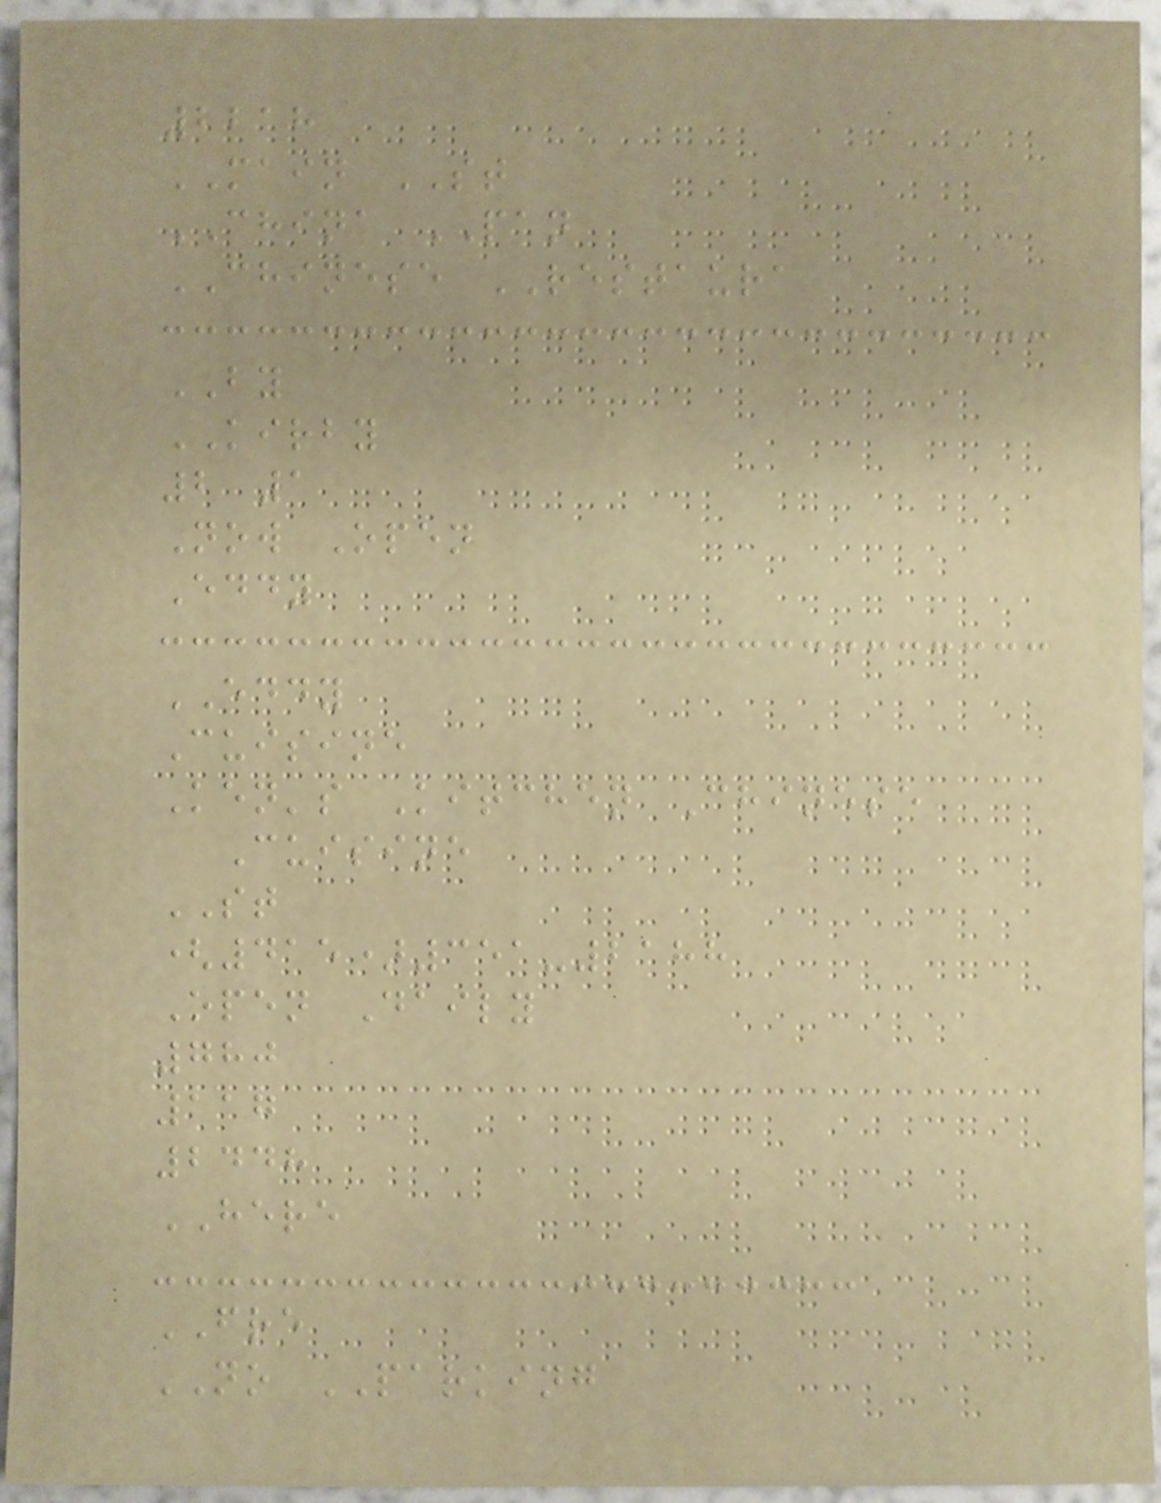2218
MAIN ST
CHINA PAN
CHINESE RESTAURA
BY
KIRBY
2 1
Now Open
Eddy
EDDY
Cuisine
Ken's Kitchen Chinese
Cuisine
ST
(415)351-2188
Open Daily
780
117
2448
HERE
FRE
NO PARKING
